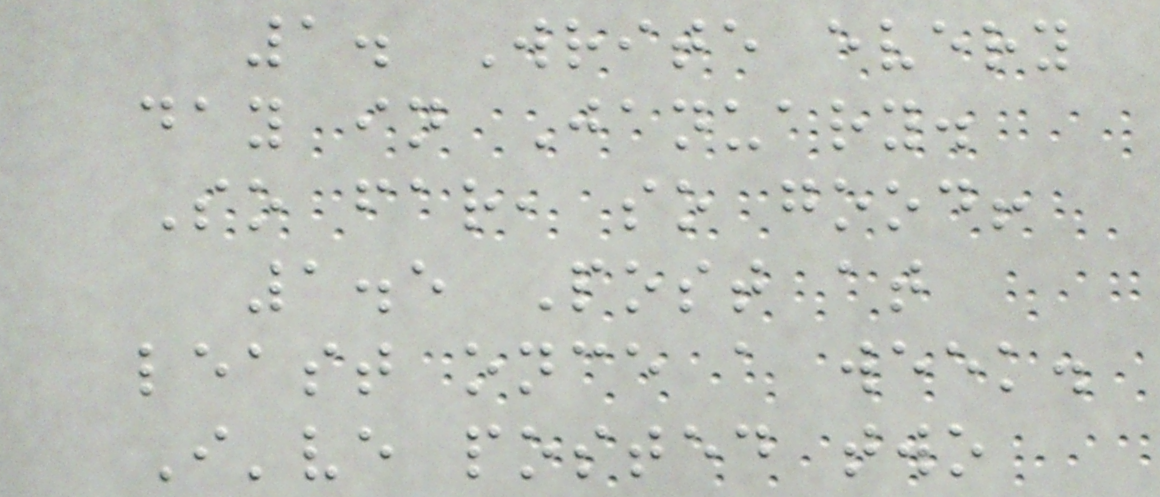1. Write every
day in January.
So far, so good!
1.5 Post at
least once a week.
I've posted two
